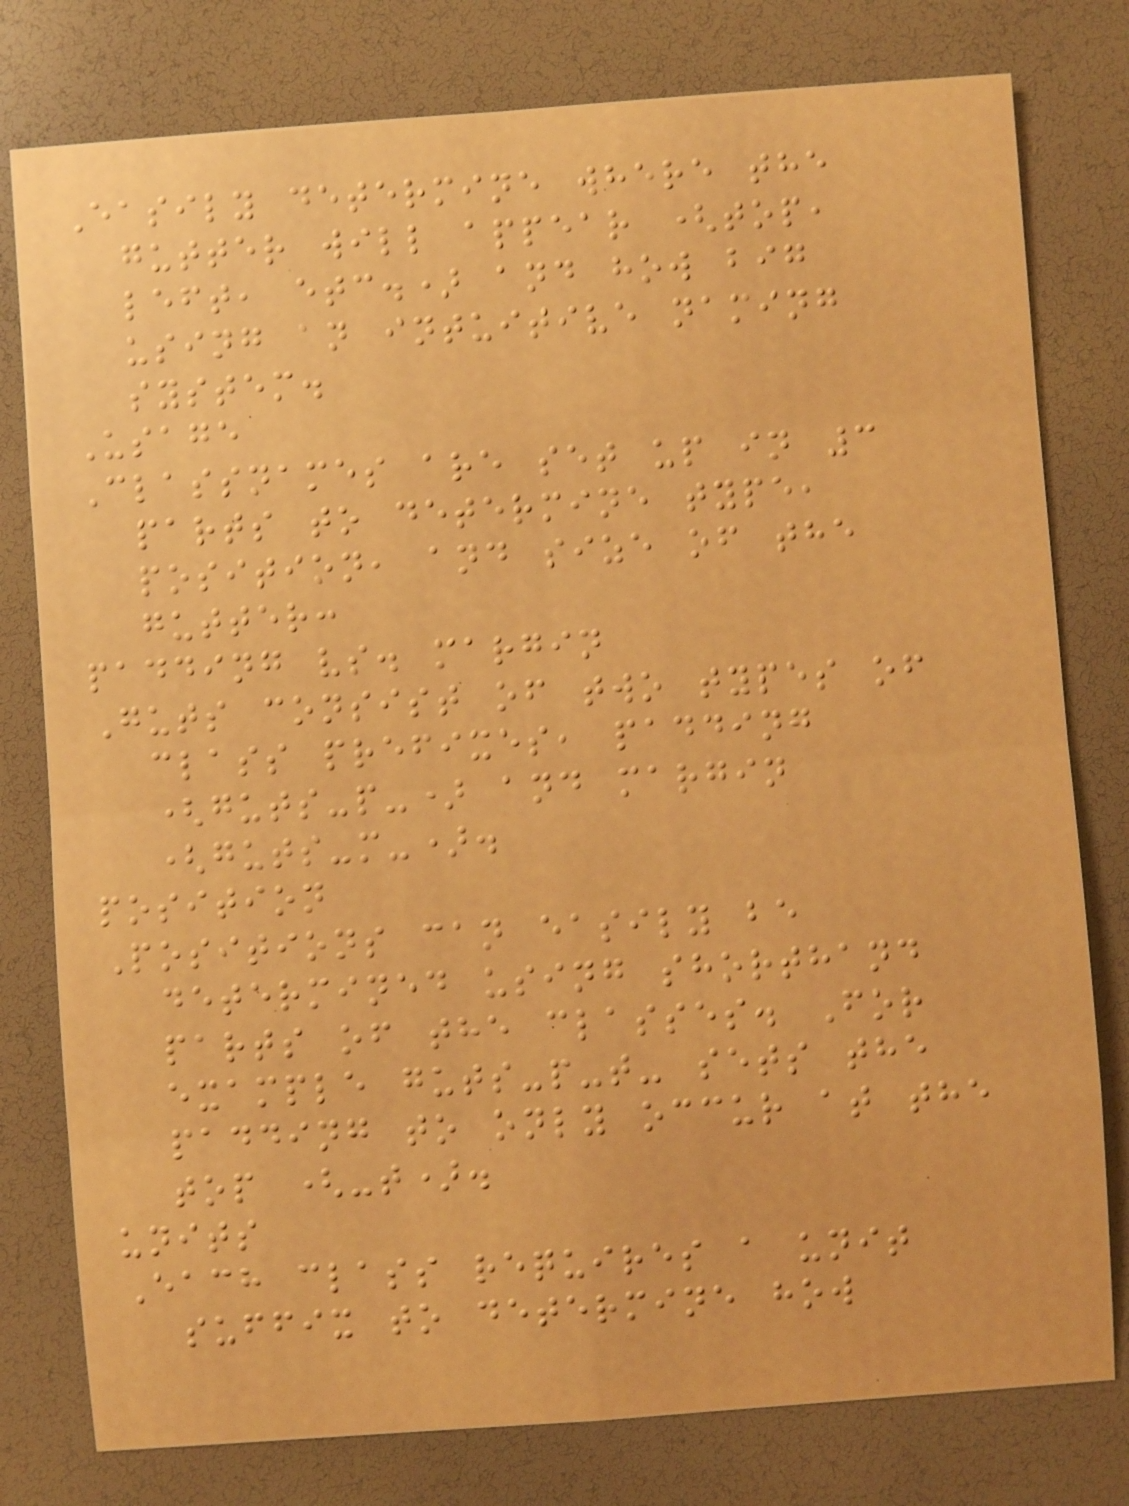Easily determine where the
gutter will appear (top,
left, etc.) and how big
using an intuitive naming
system.
Usage
Classnames are set up in 3
parts to determine type,
position, and size of the
gutter:
padding vs. margin
Guts consist of two types of
class prefixes, padding
(guts-p-) and margin
(guts-m-).
position
Positions can easily be
determined using shorthand
parts of the classes. For
example guts-p-t- sets the
padding to only occur at the
top (-t).
units
Each class requires a unit
suffix to determine how
